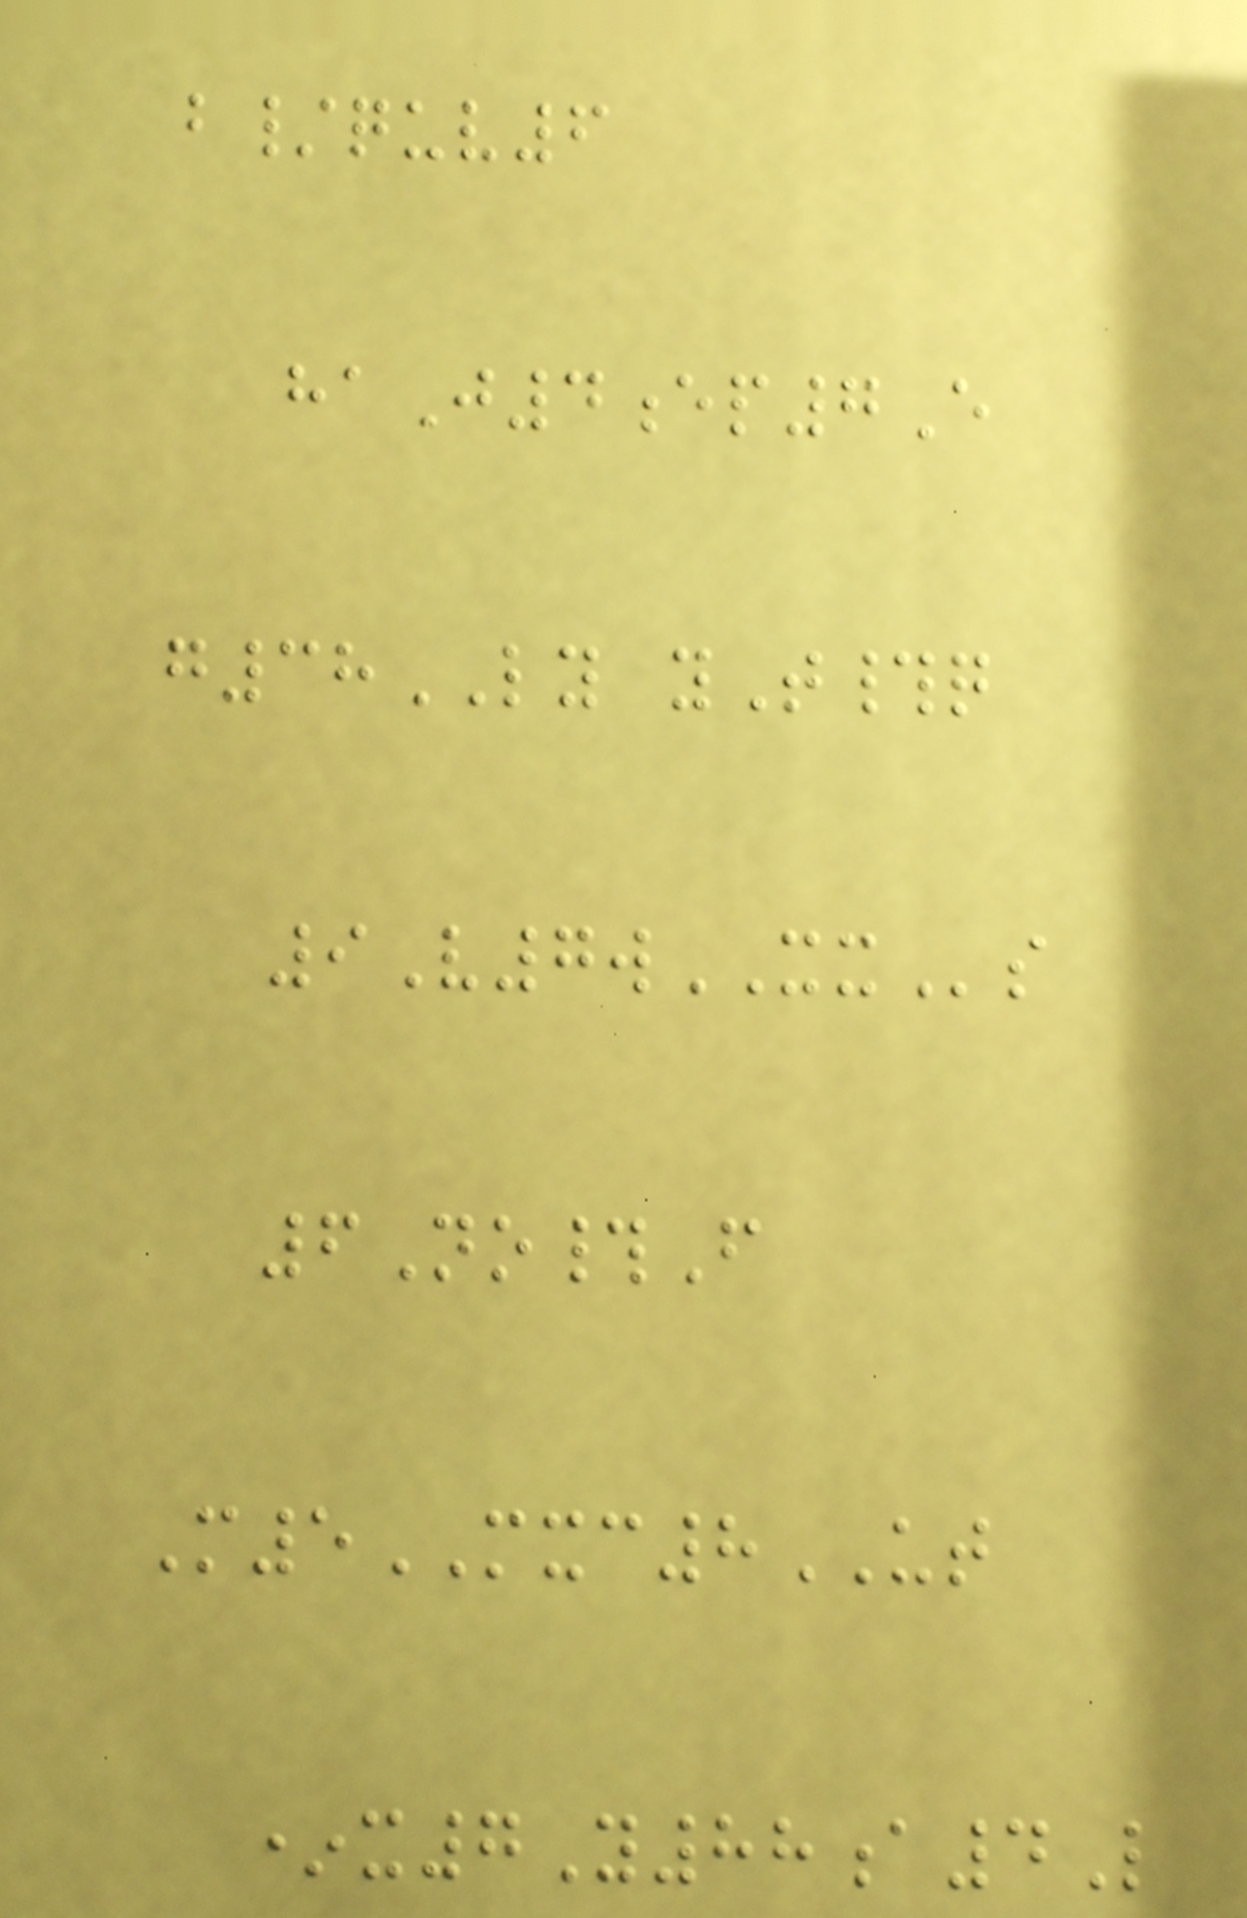b/quv6
haJ4ep7E
g38LY yT#q
9V7wXXs
6No#F
M5MXC8UT
*x7Y88a4L
